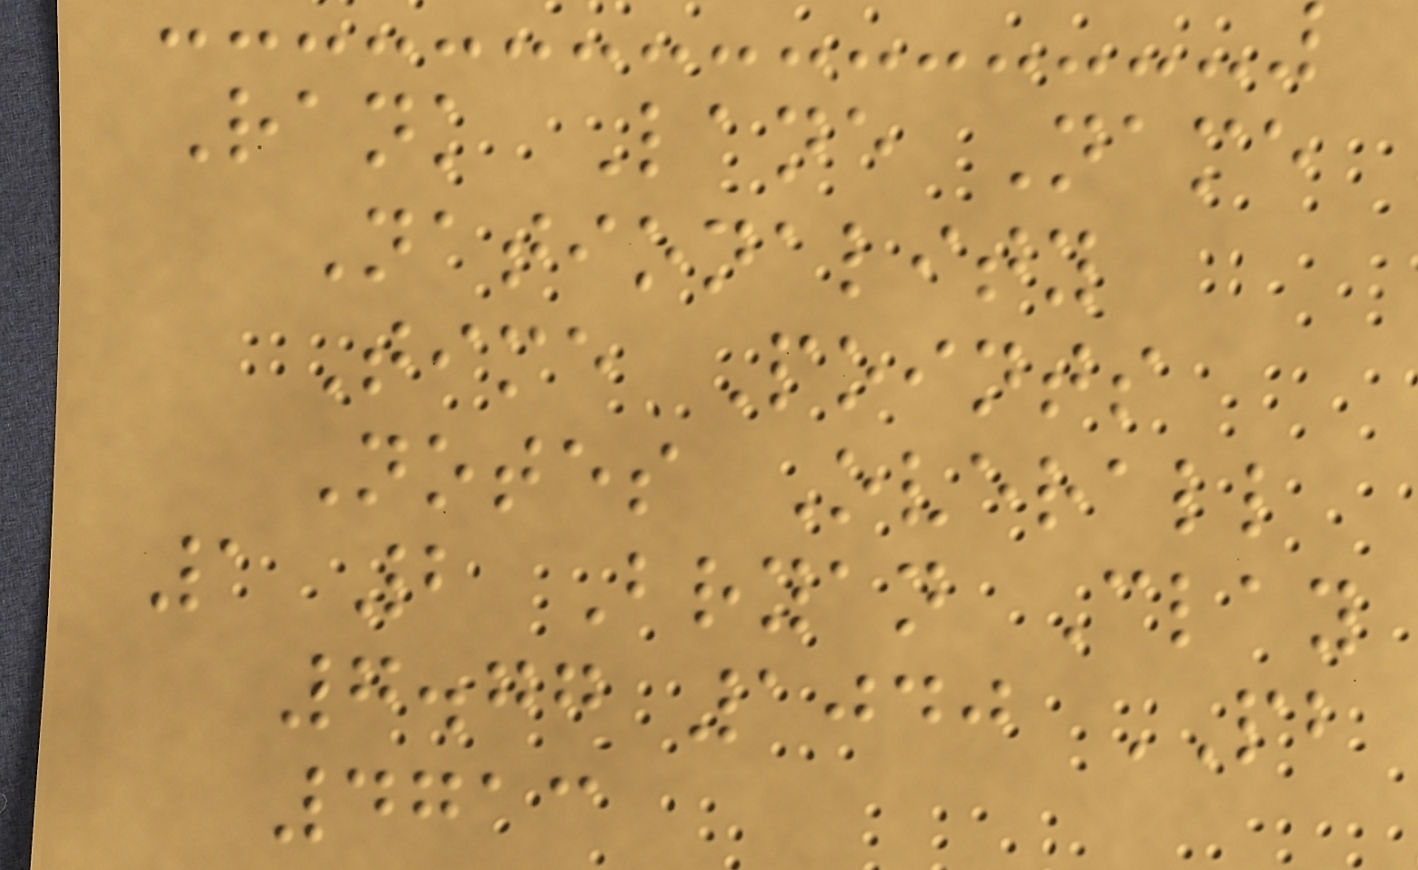Rank Lane Name
Nationality
Time Points
Notes Overall
1 2 Bryan Clay
7.77 1040 PB
4713
